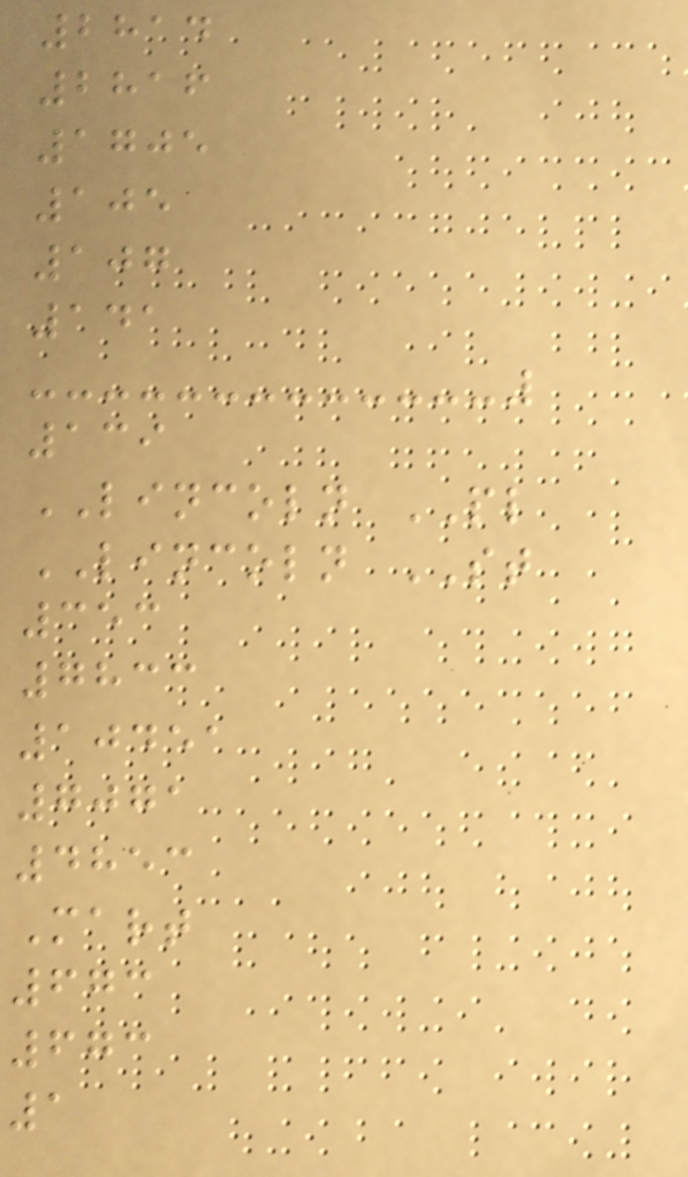2814
2816
1705
105
107
141
139
LINCOLN PL
LINCOLN ST
353
7833
10451
7071
4853
Mart
673
673
1
